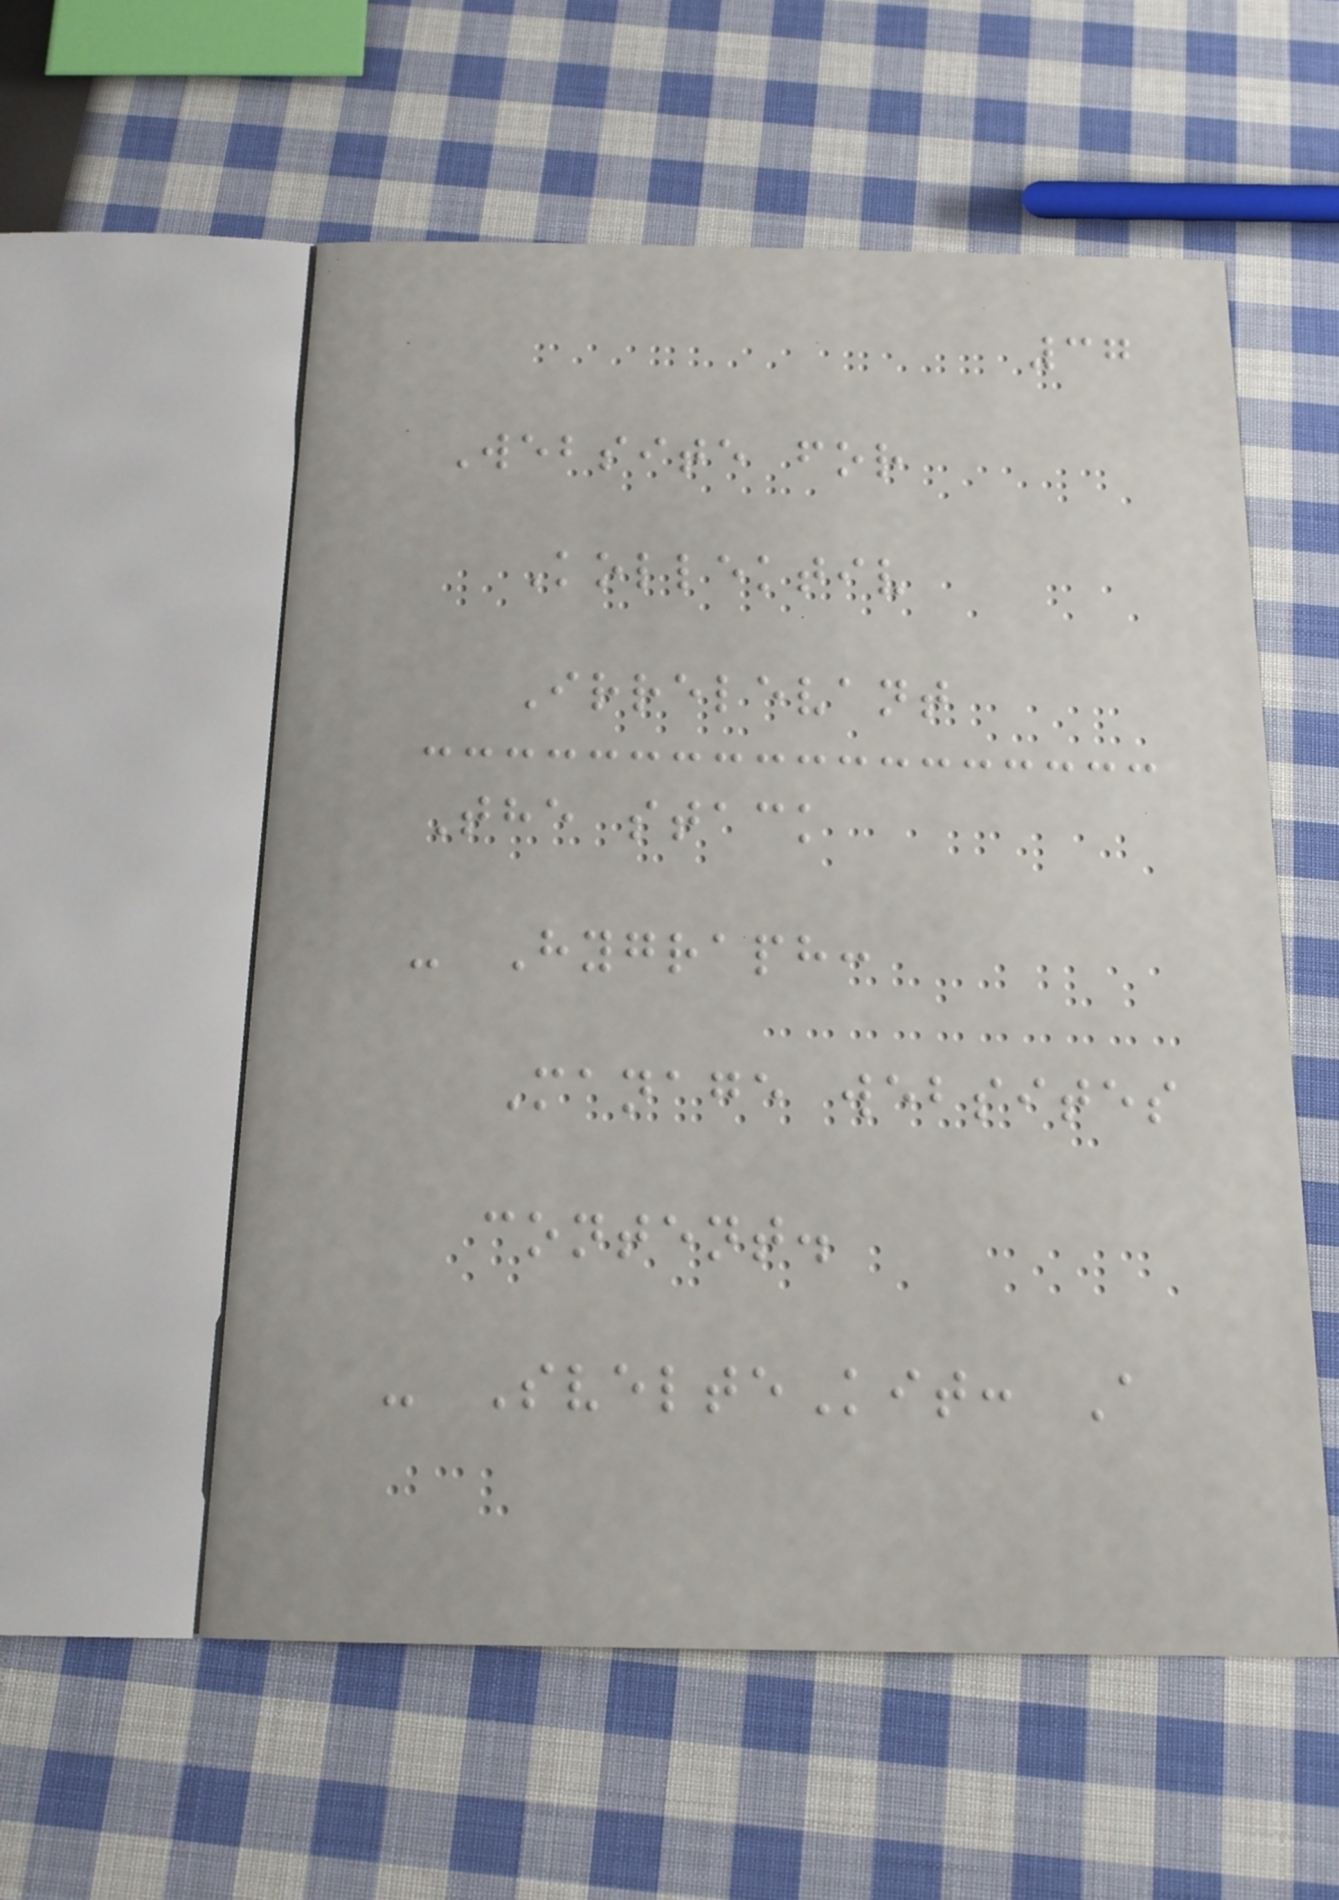37
Website for
Kollektiv
Irrelevant
The stack
- Hygraph:
Manage websites
content.
- SvelteKit: A
